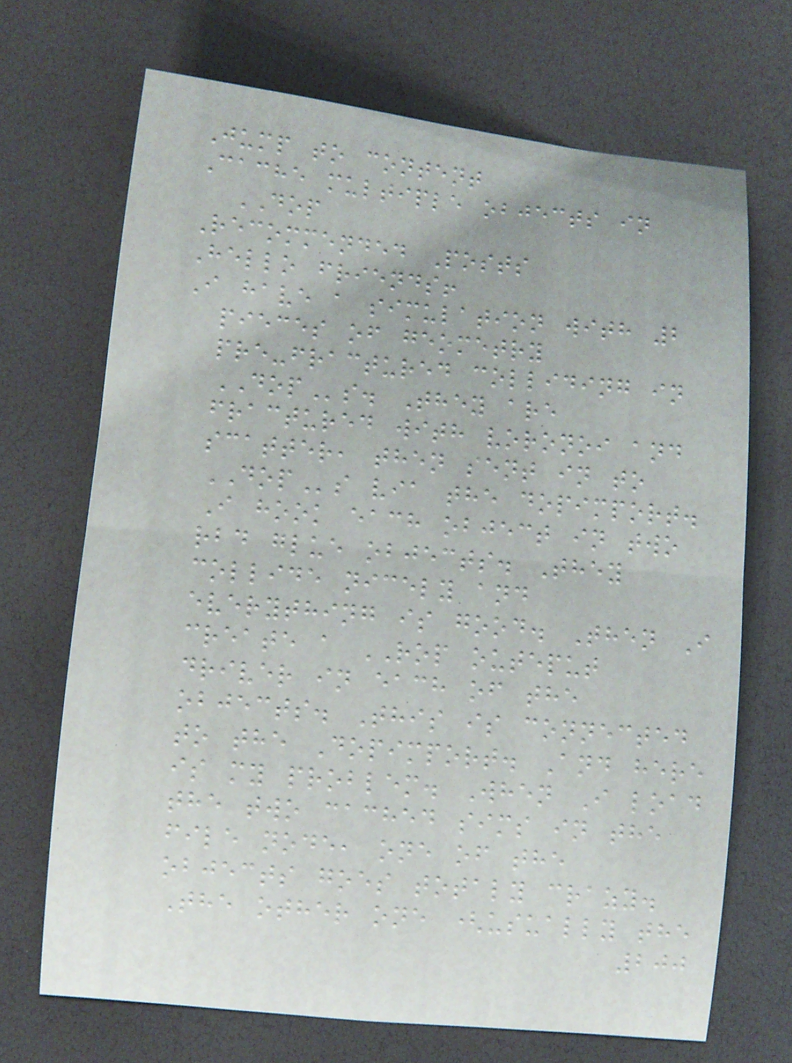Jump to content
Cache multiple objects in
DOP
Recommended Posts
Hello friends!
I have a simulation with 2
pieces of geometry
pre-fractured colliding in
DOPs. They are
fractured with voronoi and
scatter, then sent in to
DOPs via the dopimport.
I hook each object in two
rbd glue objects. They
collide nicely and
everything is good. Then I
create a ROP outeput
driver in each of the
objects. This is connected
to the Dopimport. And here
is my problem. When I load
the two cached sims in the
file node, one of the
objects goes totaly crazy.
The other one (usually the
200
